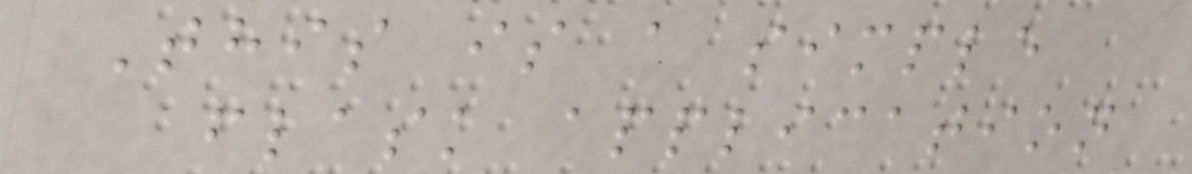This is a simple
flask application
